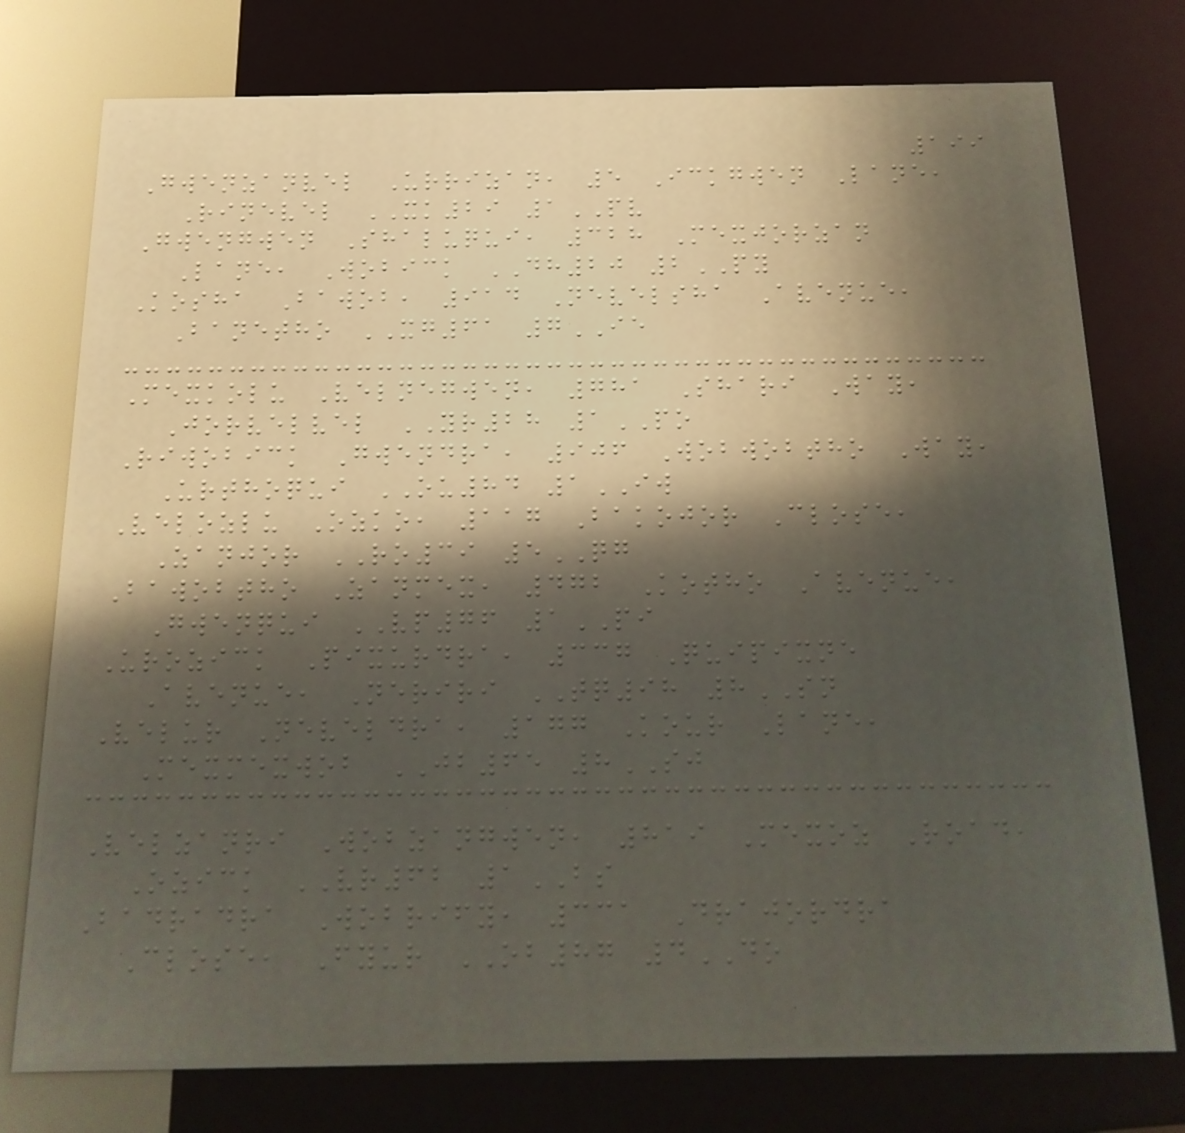199
Gwenzanvel Urrizan, 5 Ickgwen Lane,
Rinevel XK29 1PV
Gwengwen Shaluqui, 328 Mexjorzan
Lane, Wobick DH20 2PY
Kosha Bawob, 914 Nevelsha Avenue,
Banetho XG61 7IE
Mexkolu Velnegwen, 781 Shari Way,
Jorvelvel YR28 1PO
Riwobick Gwendra, 906 Wobwobtho Way,
Urthoqui OU84 1IW
Velozlu Ozko, 117 Bakojor Close,
Zanjor RO39 5QG
Bawobtho Zanmex, 472 Kotho Avenue,
Gwenqui VP76 1PI
Urozick Pixurdra, 337 Quipixne
Avenue, Neriri TQ98 8SN
Velur Neveldra, 177 Kour Lane,
Mexmexwob JB65 8SJ
Velzanri Wobzangwen, 819 Mexoz Road,
Ozick VR62 1BS
Badradra Wobrify, 331 Drajordra
Close, Fyur OB87 4DO
